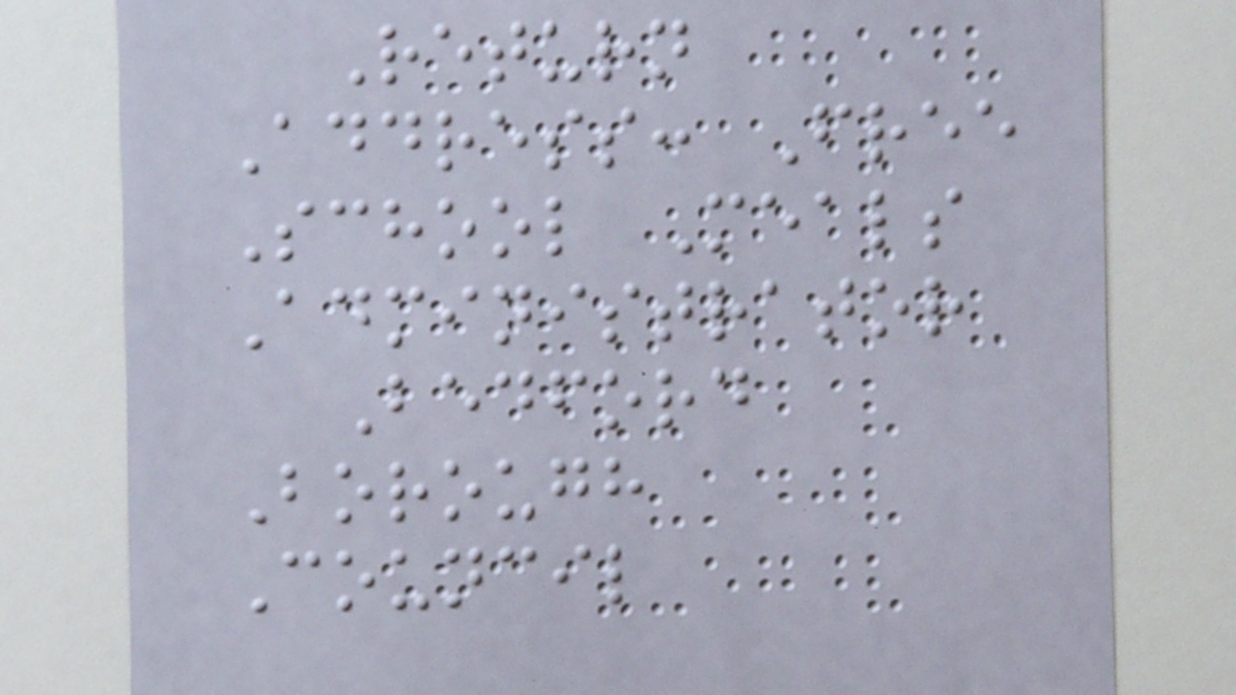Return
Address: Free
School Meals
Administrator
Bedford
Borough
Council
